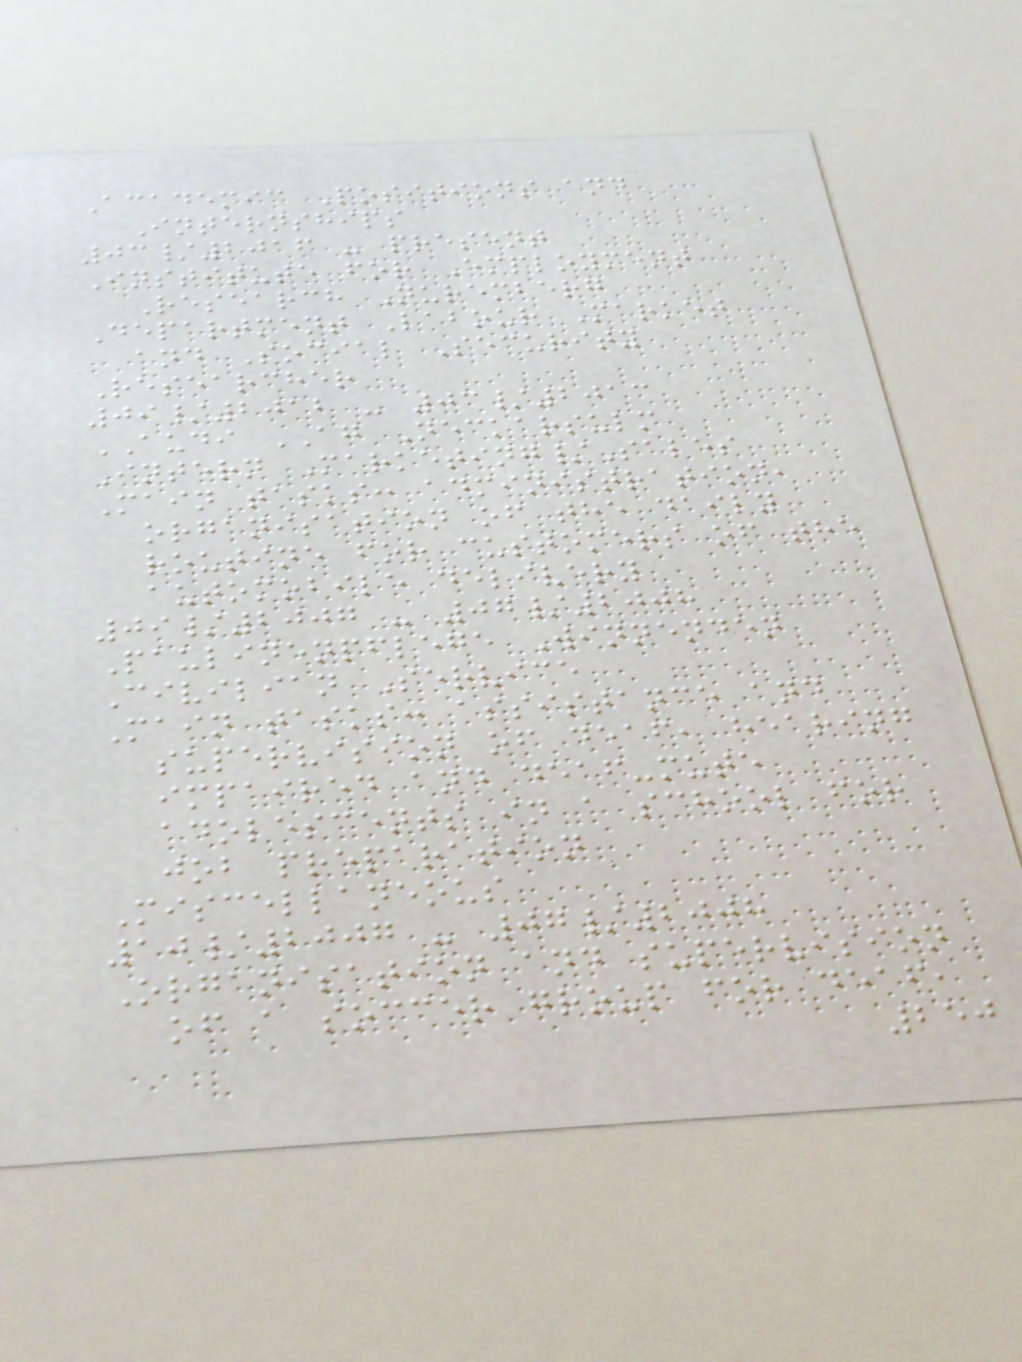Academic Positions and
Internships
03/2016 - present
Institute for Employment
Research Nuremberg
Department Labour Market
and Social Security
Researcher
09/2012 - 03/2013
AUDI AG Neckarsulm
Intern Marketing/Sales
Main tasks: administration,
organisation of the daily
routine for customers of the
automobile delivery
09/2007 - 07/2008
Paulinenpflege Winnenden
Civilian Service
Main tasks: assistance and
supervision of deaf, hearing
impaired and deaf-mute
adolescents in a school for
job preparation
Miscellaneous
10/2007 - 07/2008
Organisation and supervision
of a soccer group for deaf,
250
